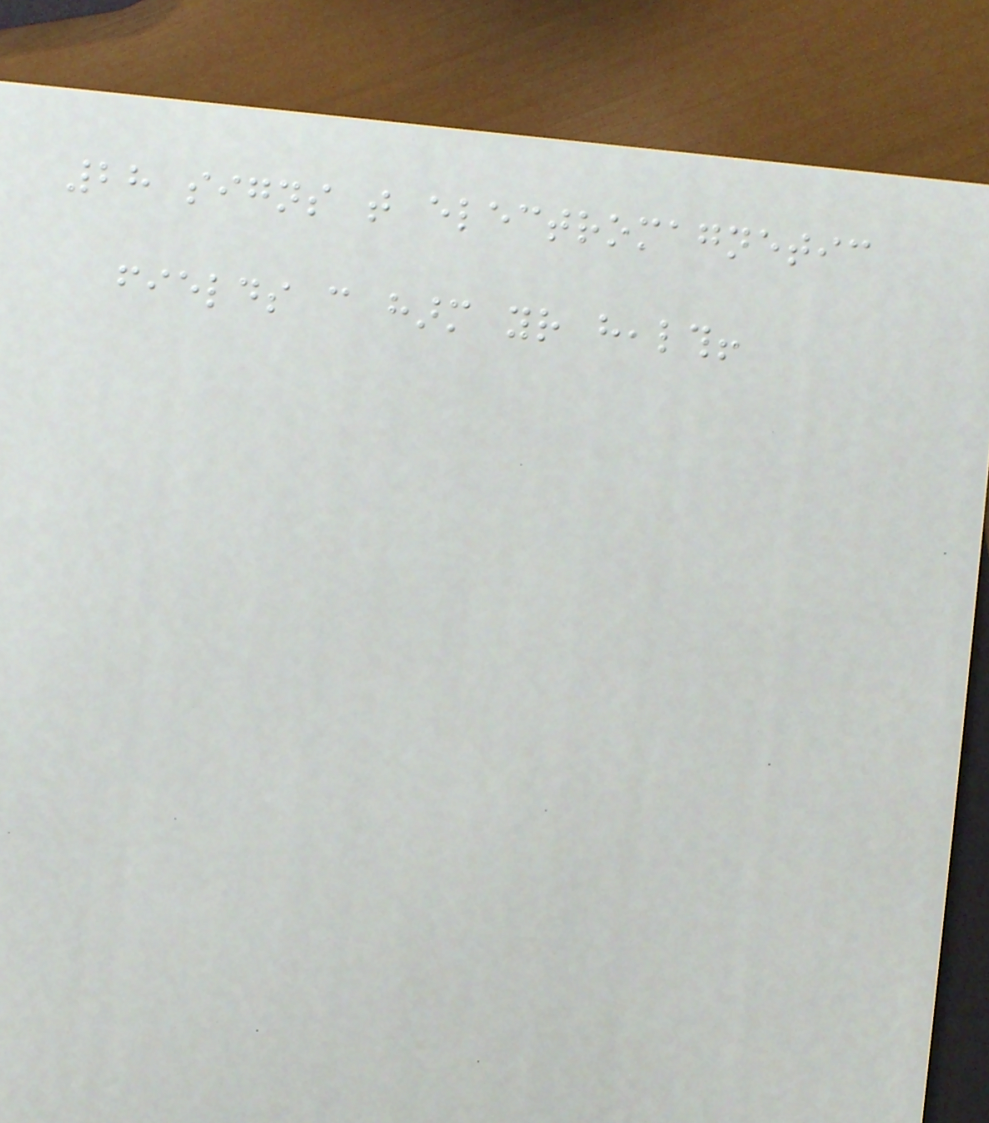28 signs that electromagnetic
fields can harm your health!
